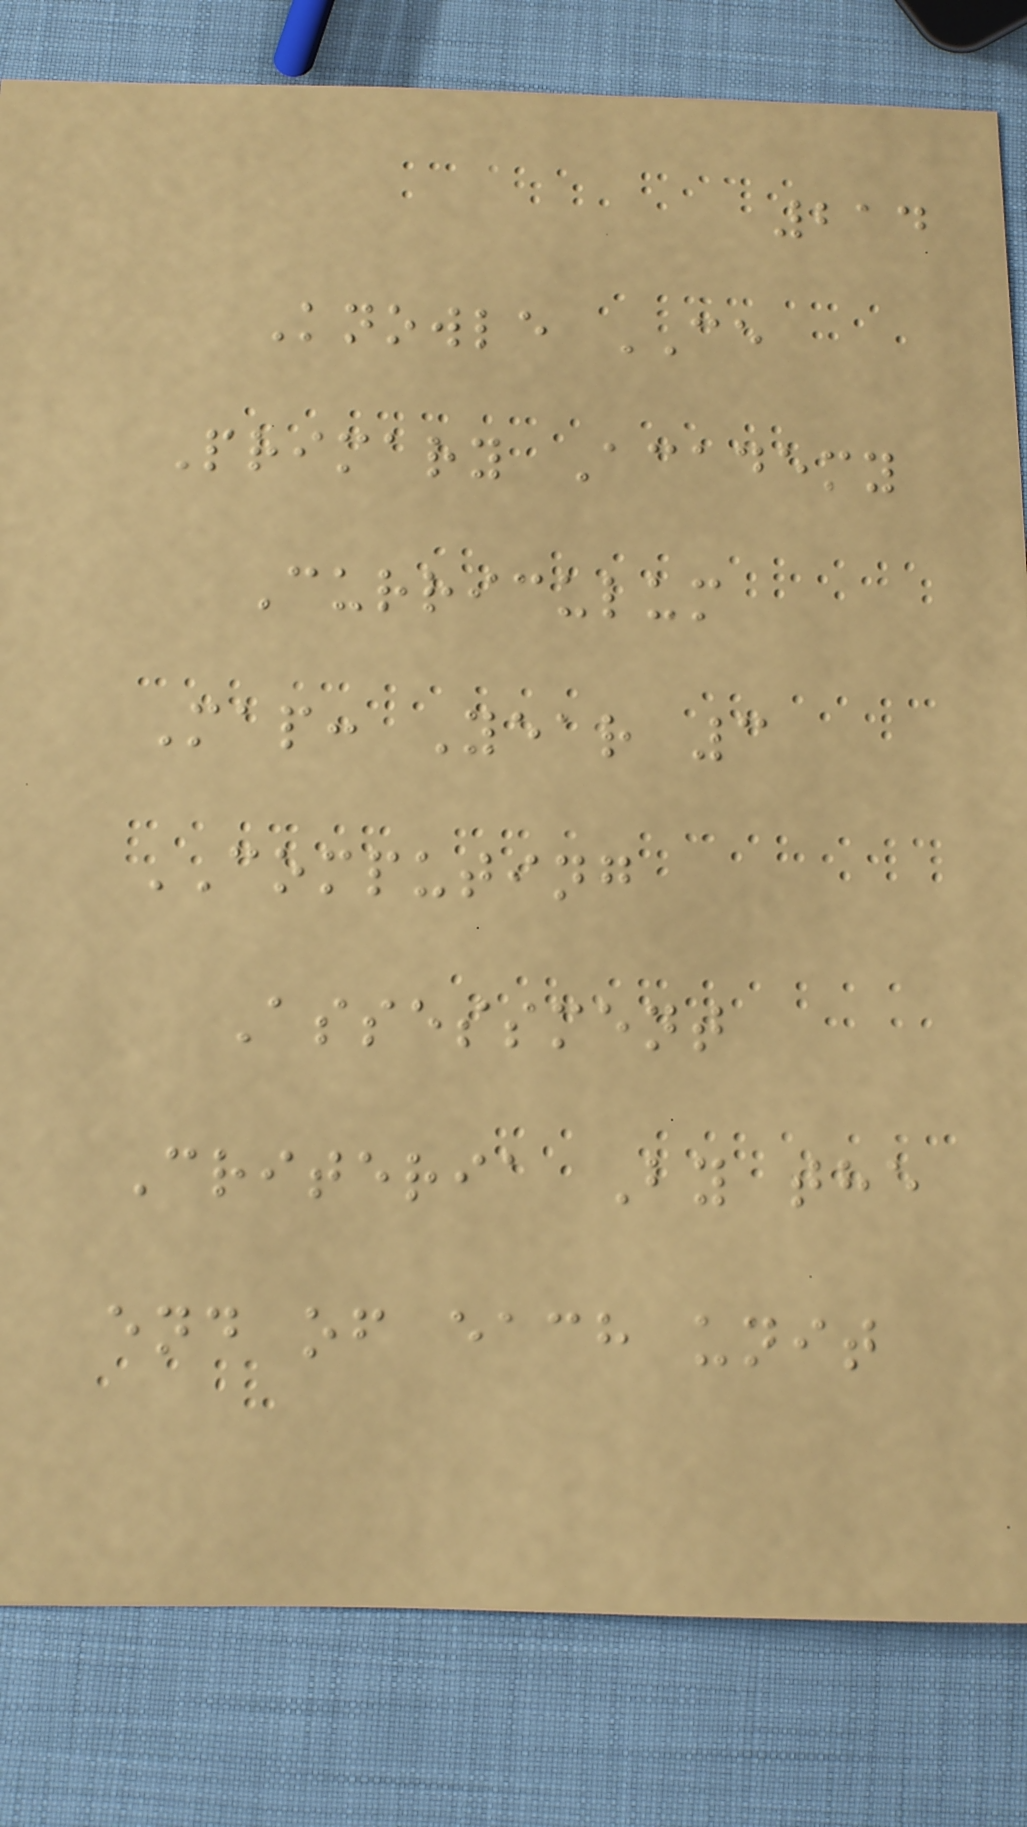214
Knowle CE
Primary Academy
Curriculum
Map: Year 3
COMPUTING
Assessment
Criteria By the
end of each unit
